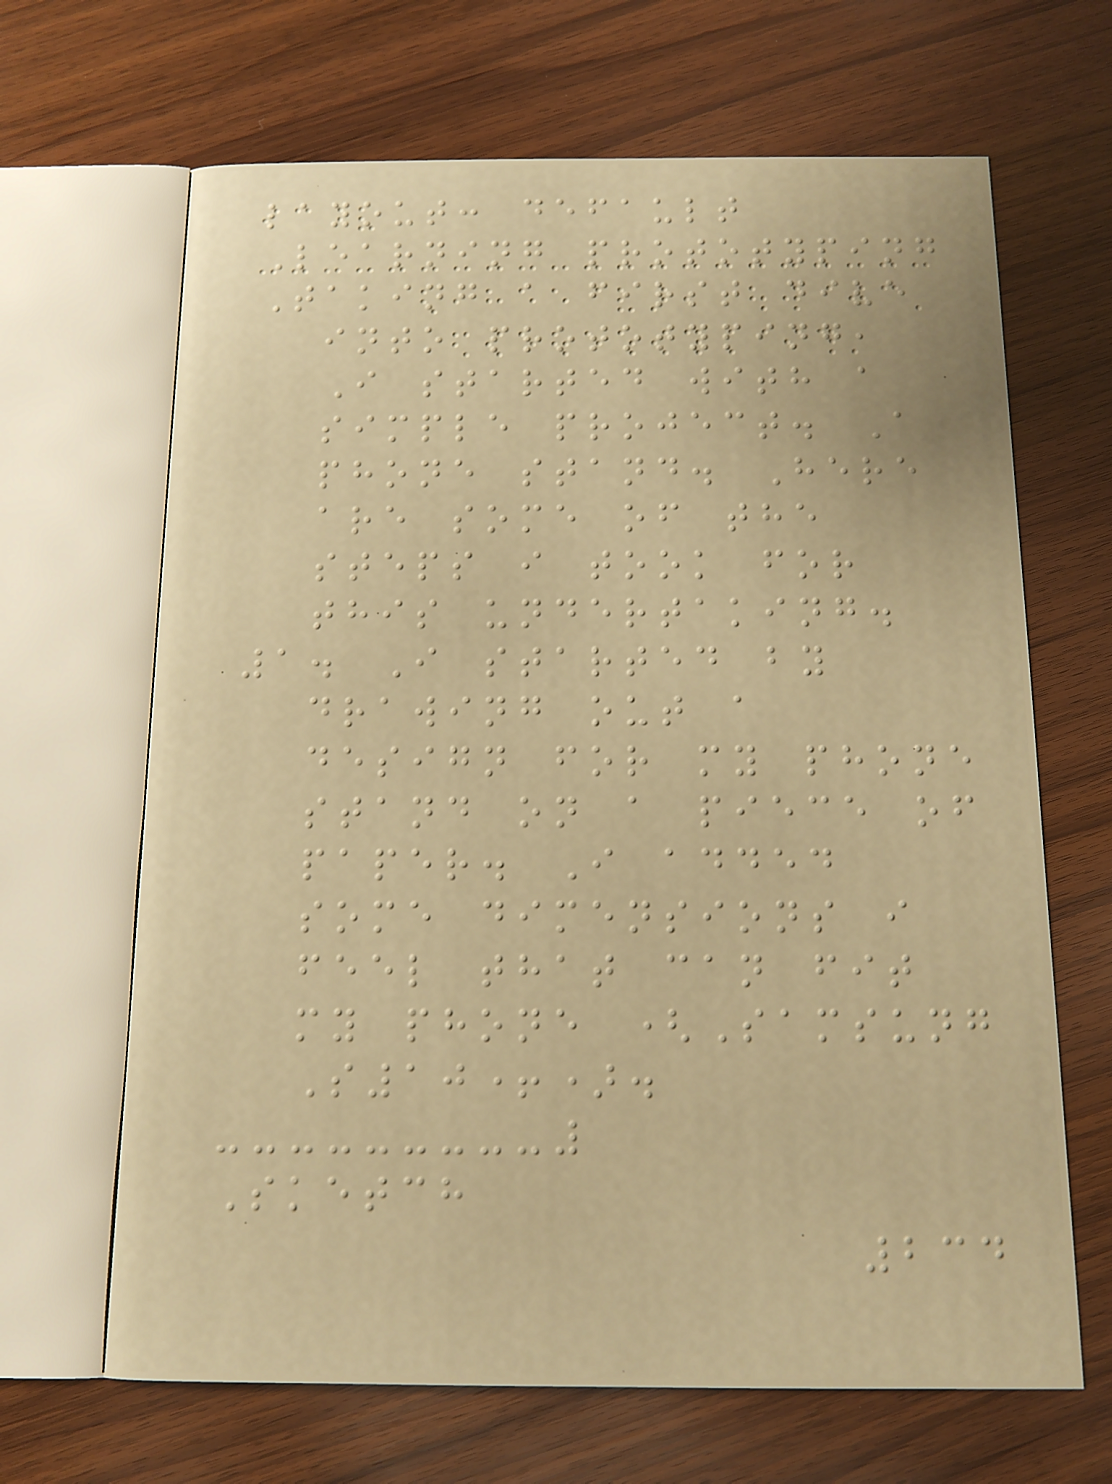layout: default
Learning prototyping
Taking a first dive
into prototyping,
I started with a
simple project. A
phone stand. Here
are some of the
steps i took for
this undertaking.
1. I started by
drawing out a
design for my phone
stand on a piece of
paper. I added
some dimensions i
feel that can fit
my phone (Samsung
S10+).
Sketch
234
